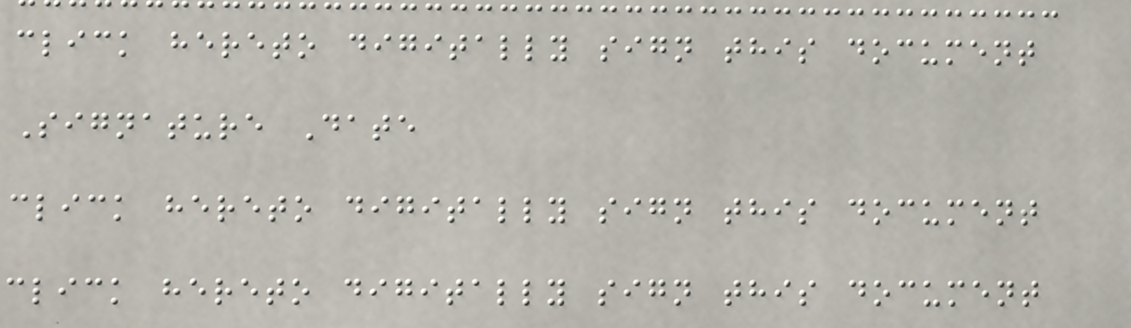click hereto digitally sign this document
Signature Date
click hereto digitally sign this document
click hereto digitally sign this document
